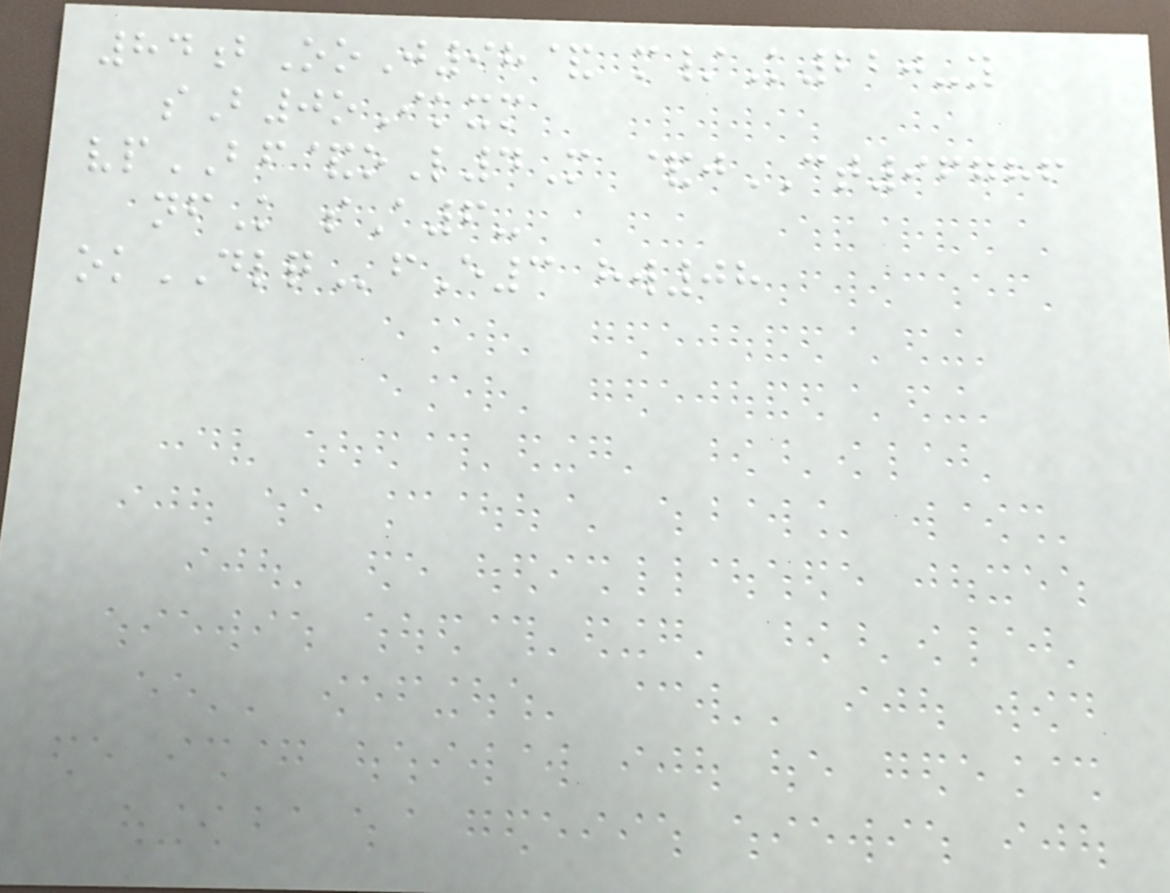84bOoJ98& m/K220-y
sB0oIkxm
vpBF&oL4M &jCT96786
nfK sA6-
okDLQfE3 hw08
